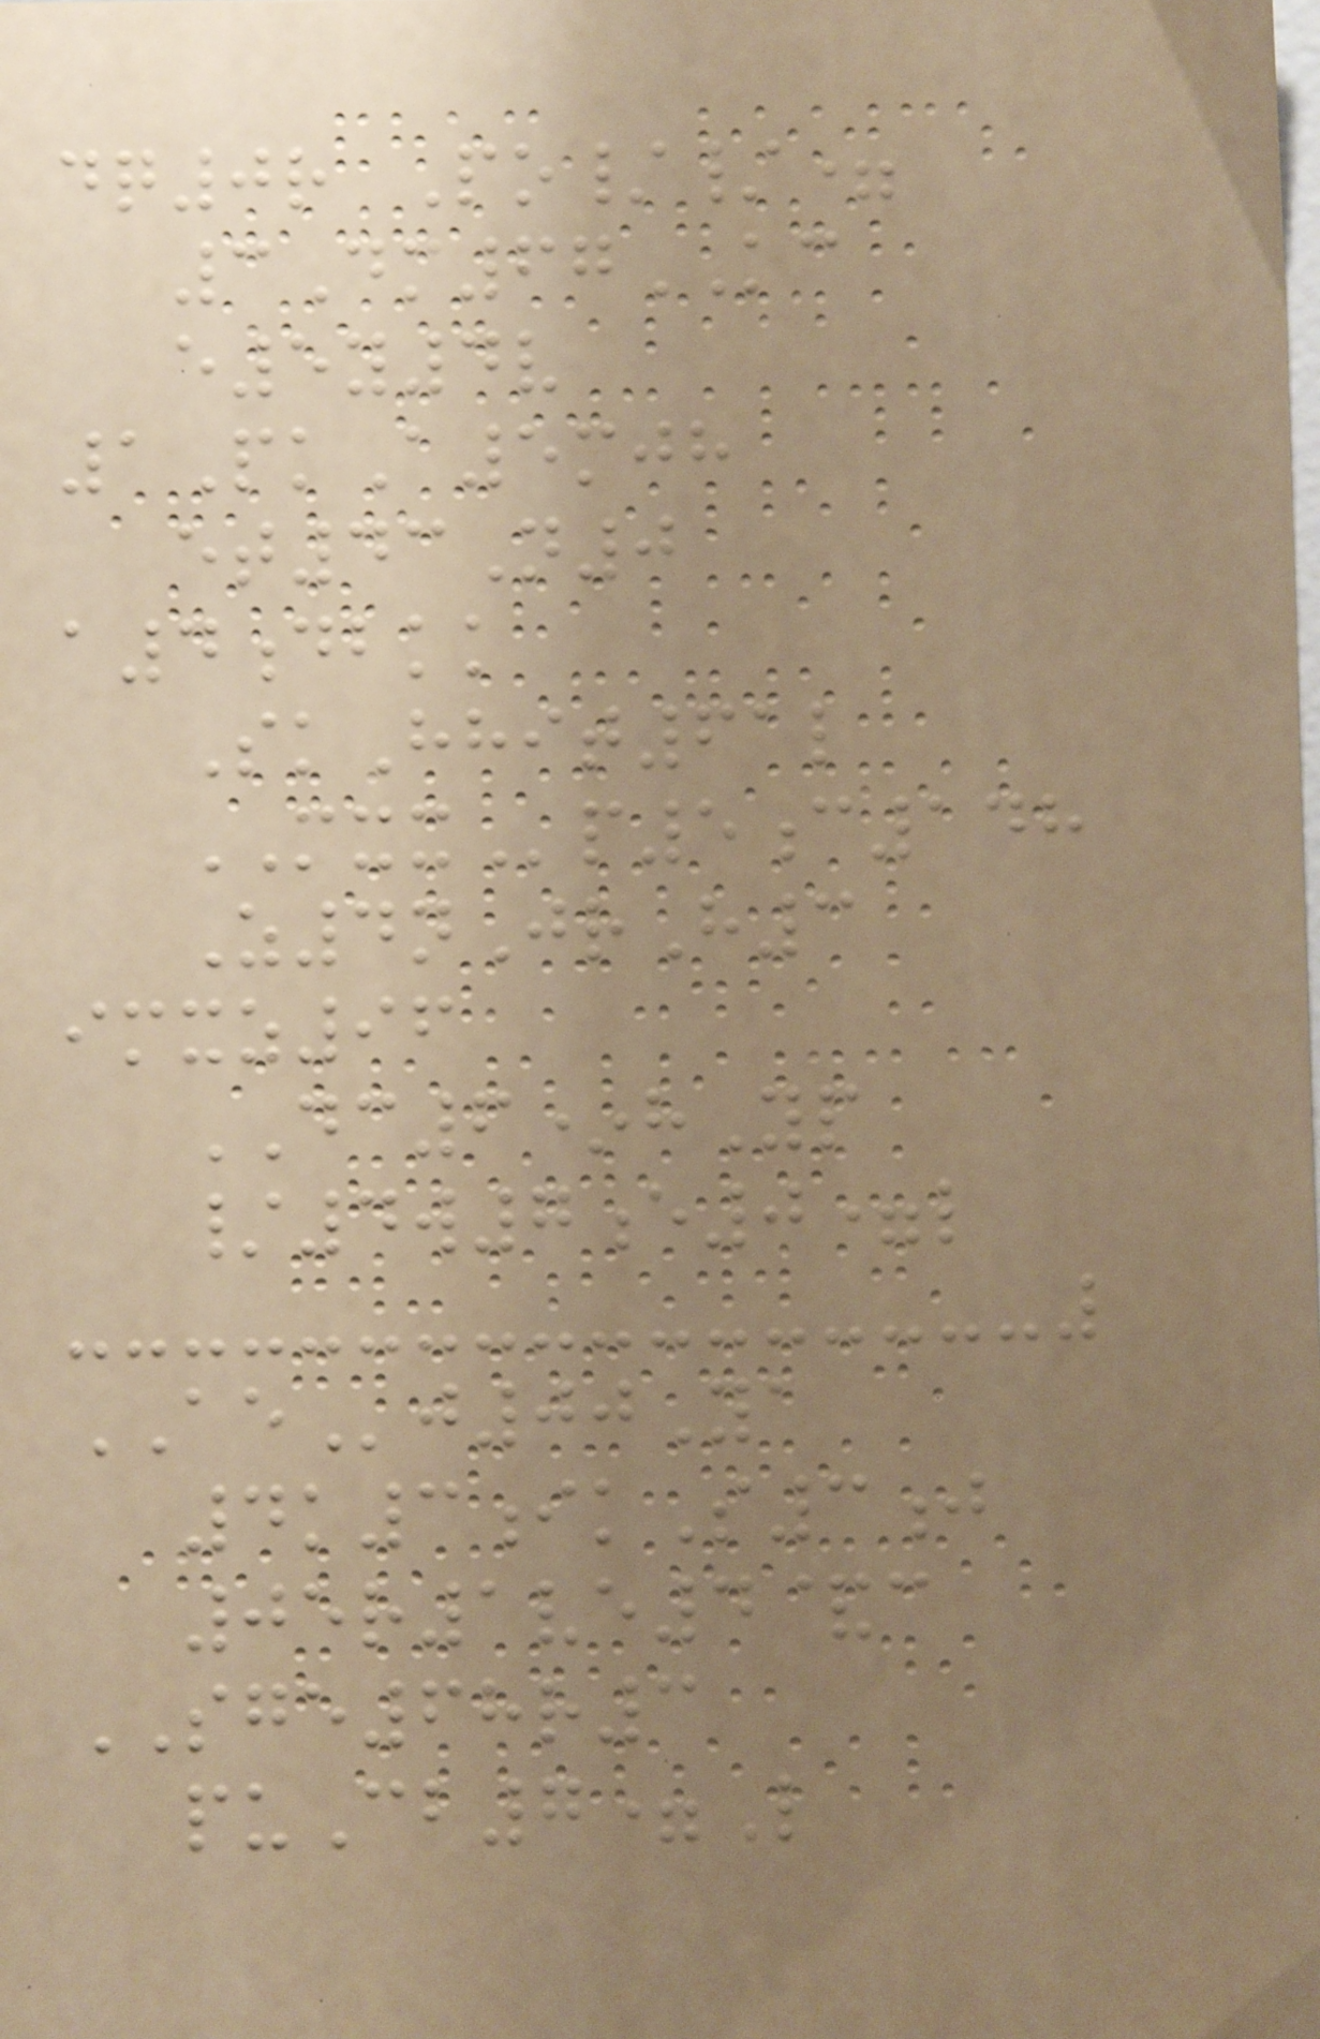dq0r Po//=
3Dm67KC
e5y4v
1PkA5mjh
et43N0
a4dbkk
SkHhit61l
MXXp5c148
Z4nJrH3
imxz96
DC6*hYp
/4w7e0=l
AEj00Ya
4k3ikS3j
05r1ve4&c
SGE68r3
puCb7=L
